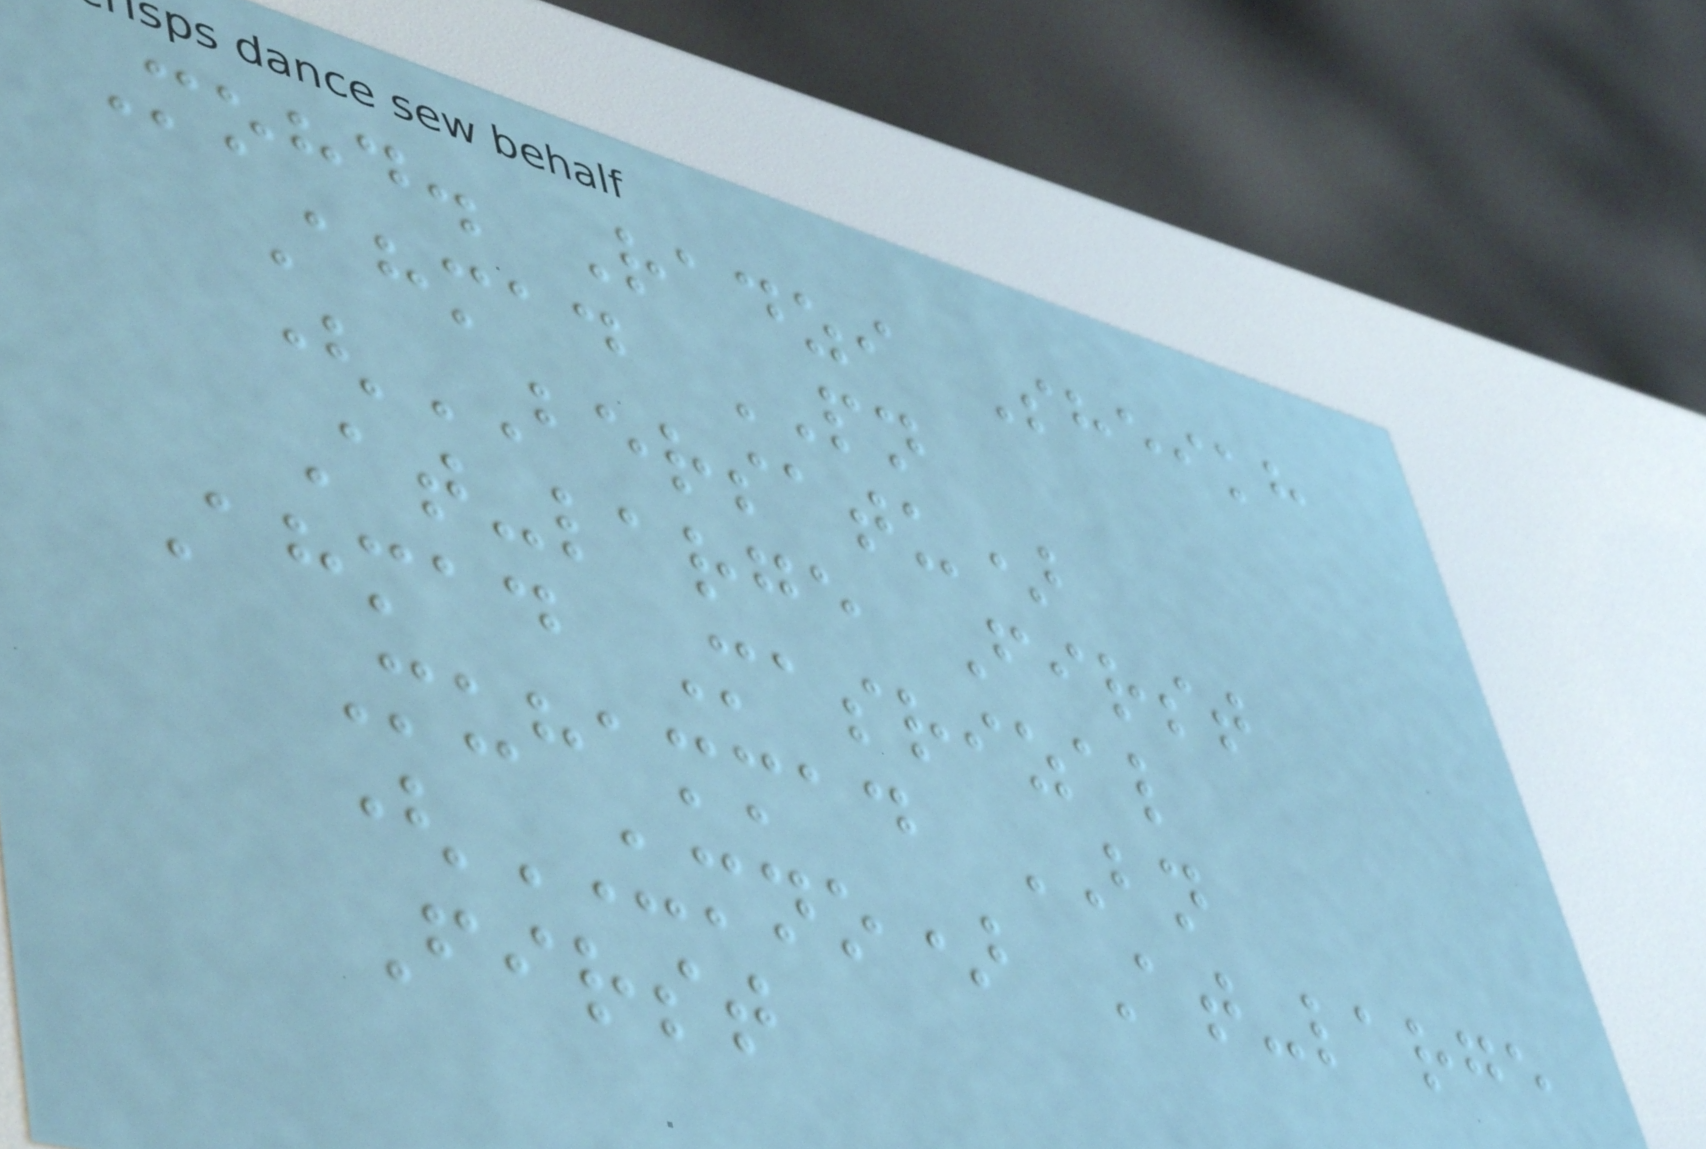Mohd. Radzi Sheikh
Ahmad PN
(BERSATU)
At-large First
Ahmad Masrizal
Muhammad BN
(UMNO) At-large
First
